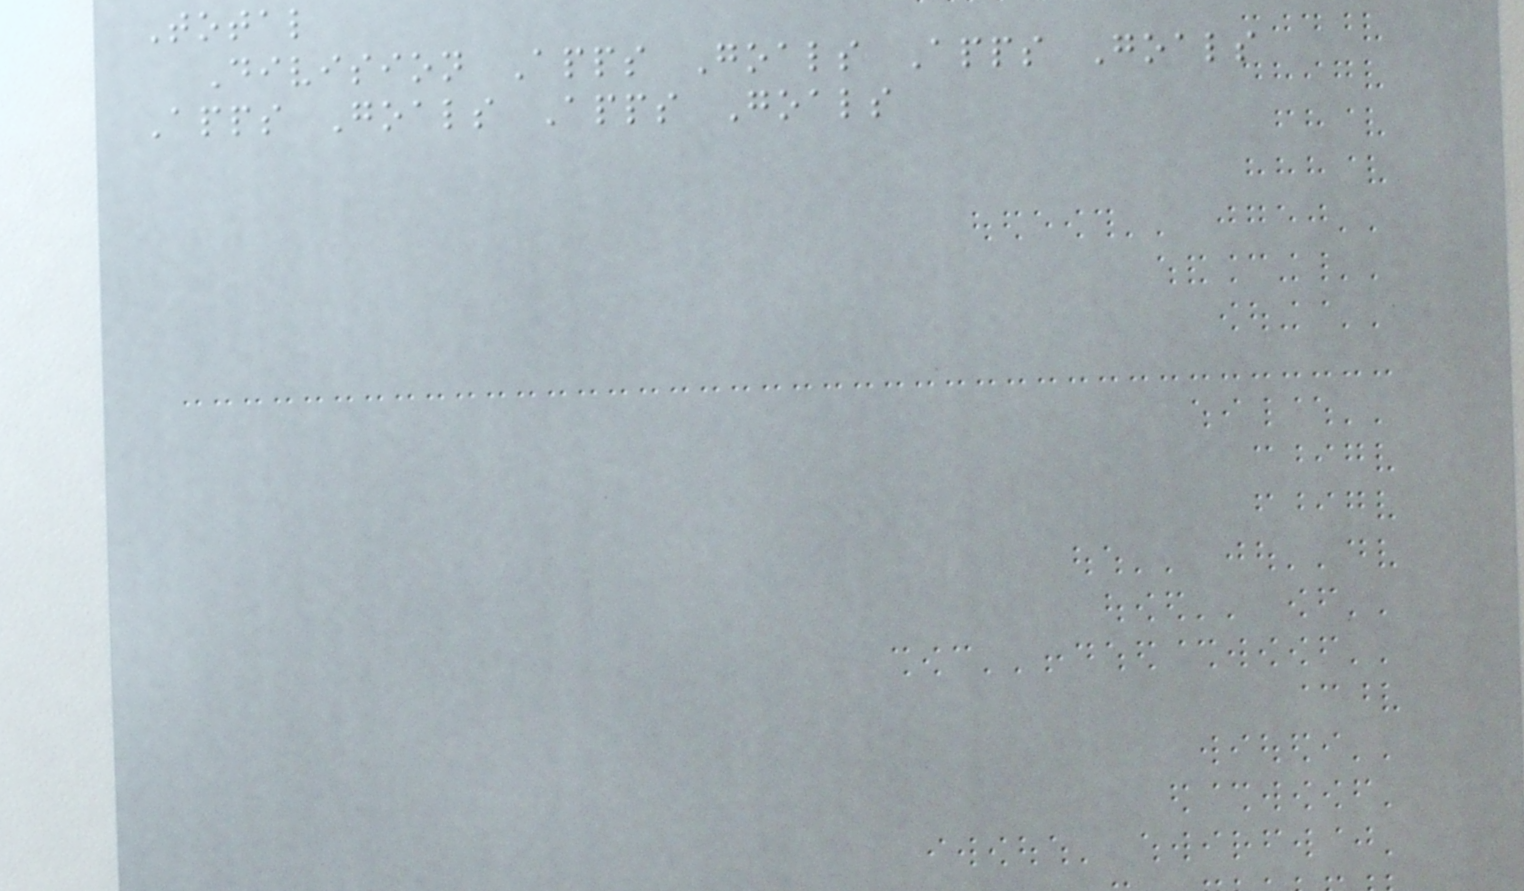Total
Division Apps Goals Apps Goals
Apps Goals Apps Goals
